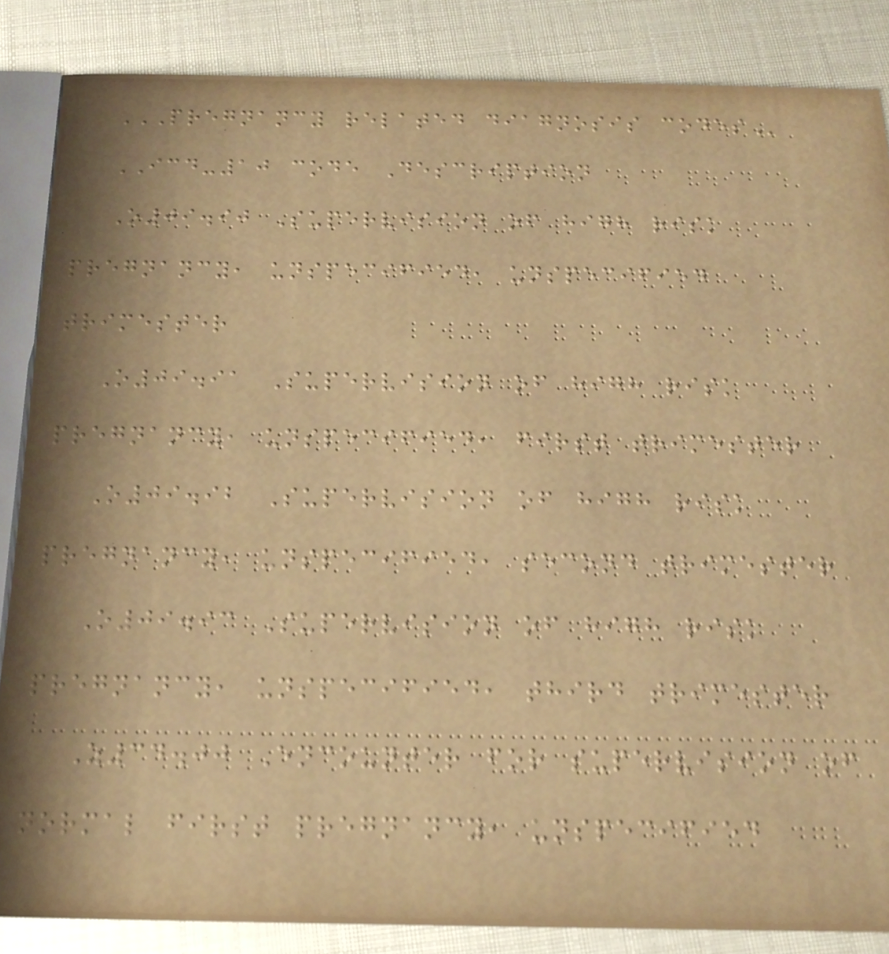PREGNANCY RELATED DIAGNOSIS CODES
ICD-10 code Description
O09.90 Supervision of high risk
pregnancy, unspecified, unspecified
trimester
O09.91 Supervision of high risk
pregnancy, unspecified, first trimester
O09.92 Supervision of high risk
pregnancy, unspecified, second trimester
O09.93 Supervision of high risk
pregnancy, unspecified, third trimester
Z34.00 Encounter for supervision of
normal first pregnancy, unspecified
